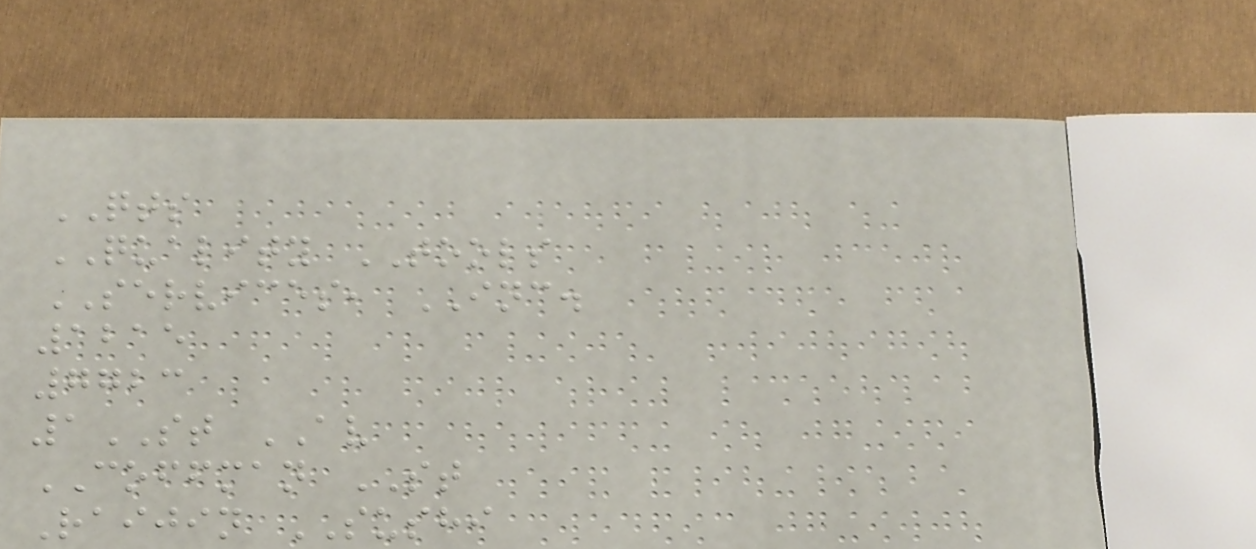QTS
QUALITY TOOLS
SERVICES, INC.
1215
7723
1ST AV
COFFMAN ST
Raijin SUSHI
